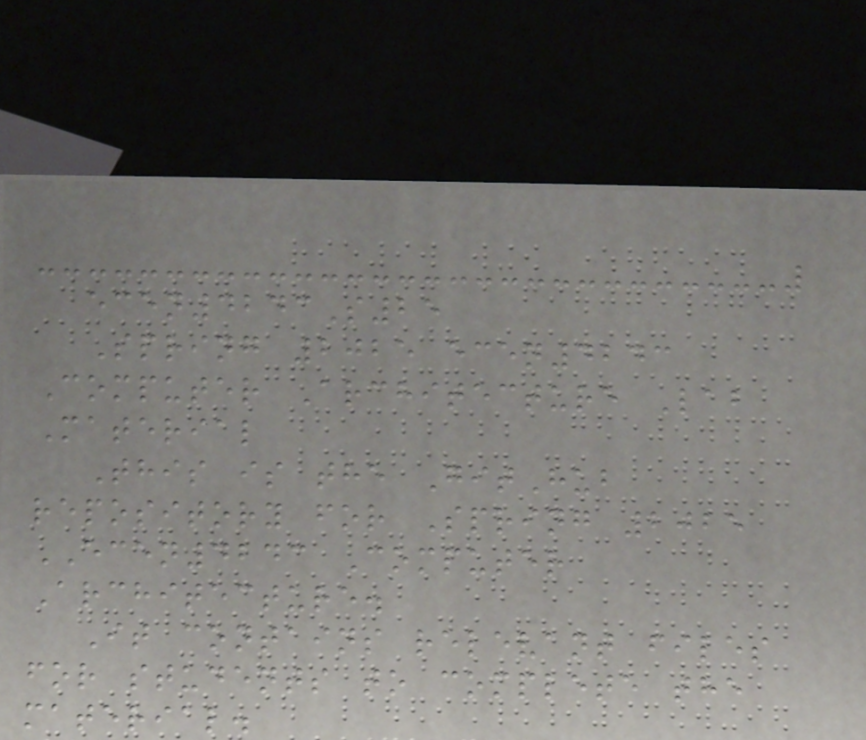ecen4243S25
Spring 2025 ecen4243
Computer Architecture Lab
Material
This is the GitHub
repository for Spring 2025
ECEN4243 Computer
Architecture.
It contains relevant files
for students to complete the
material.
